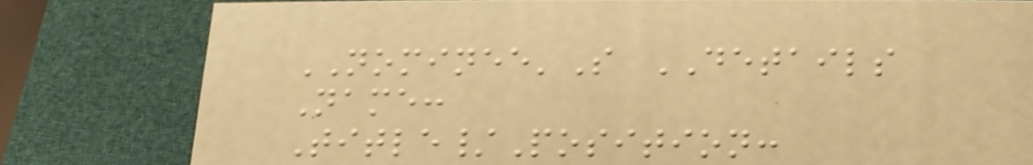NOMINEE'S DETAILS
Name:
Title/Position:
